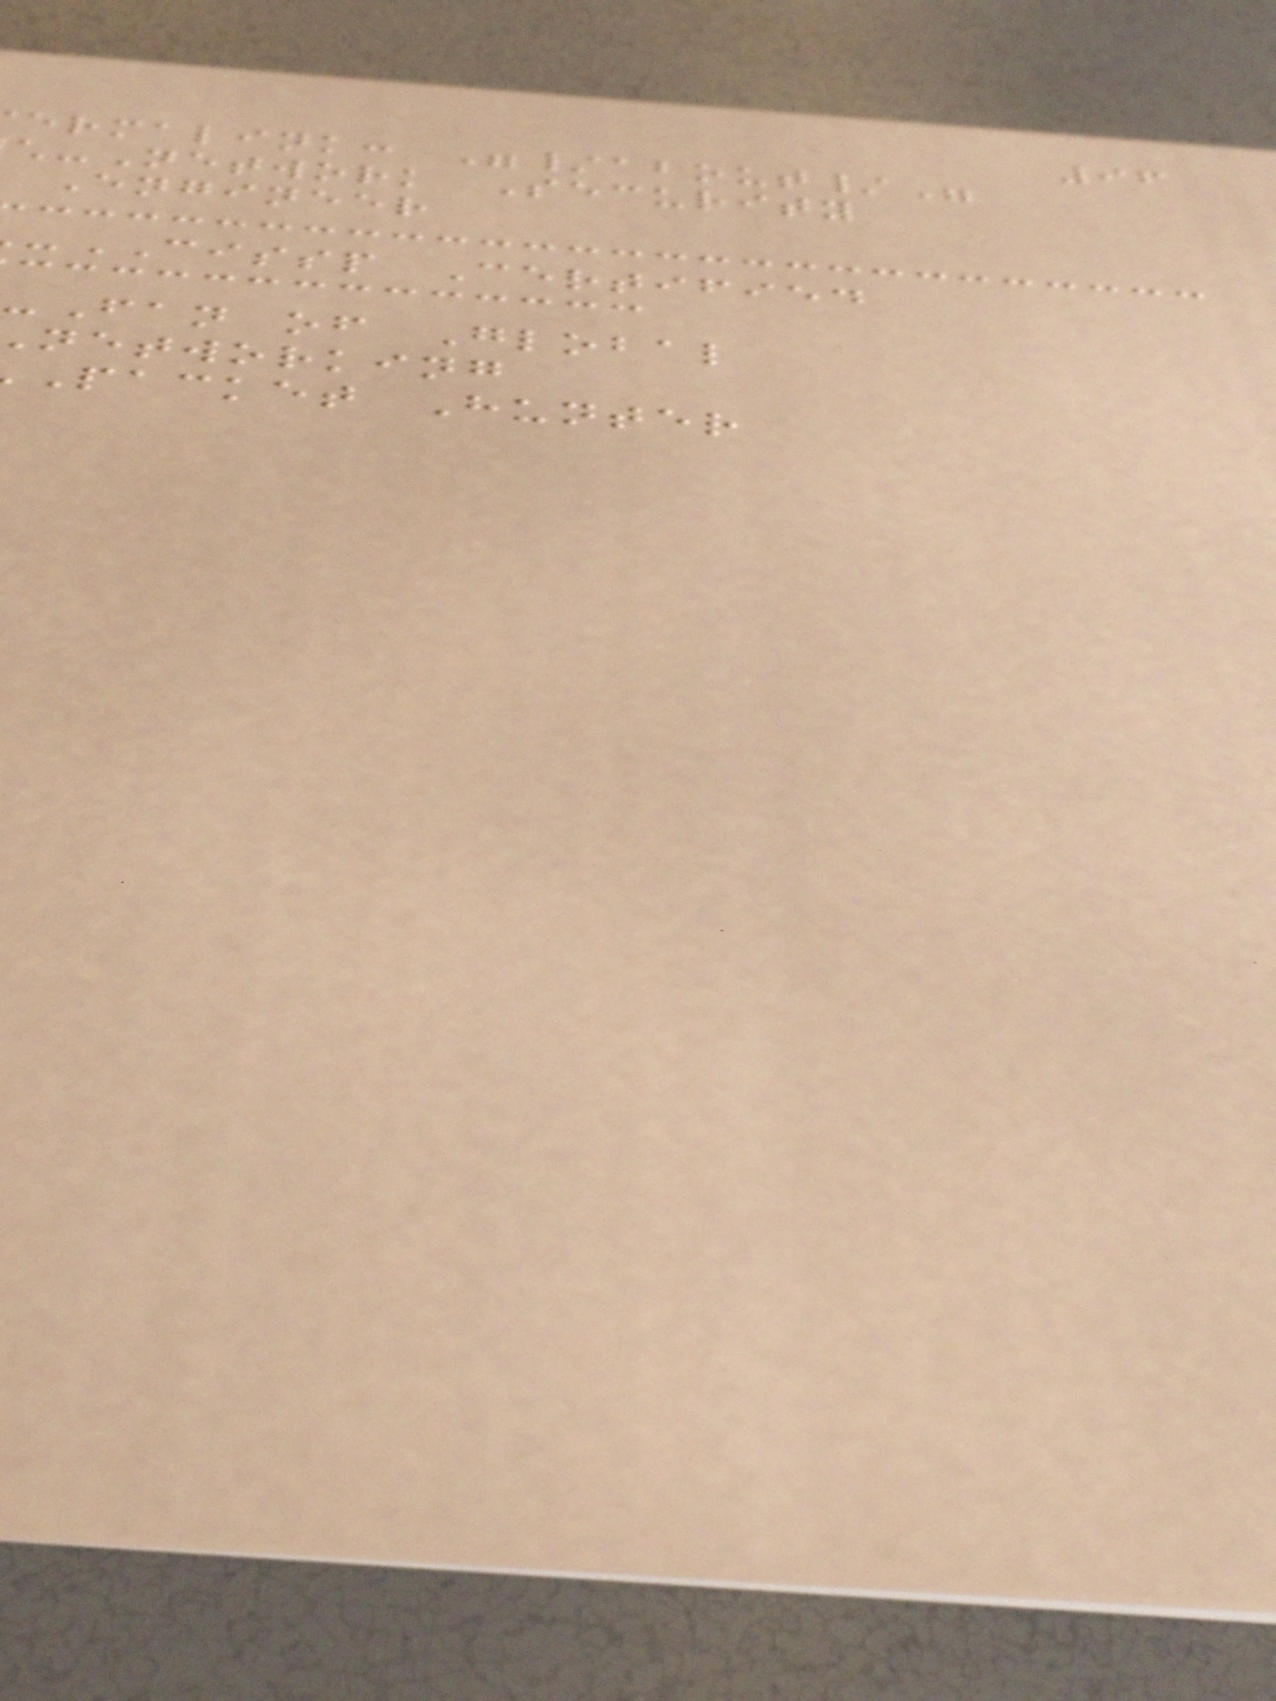96
ermalink: "/about/"
-Network Security
Engineer
-CISSP Certified
-Fan of Global
networking
Packet Hunter
